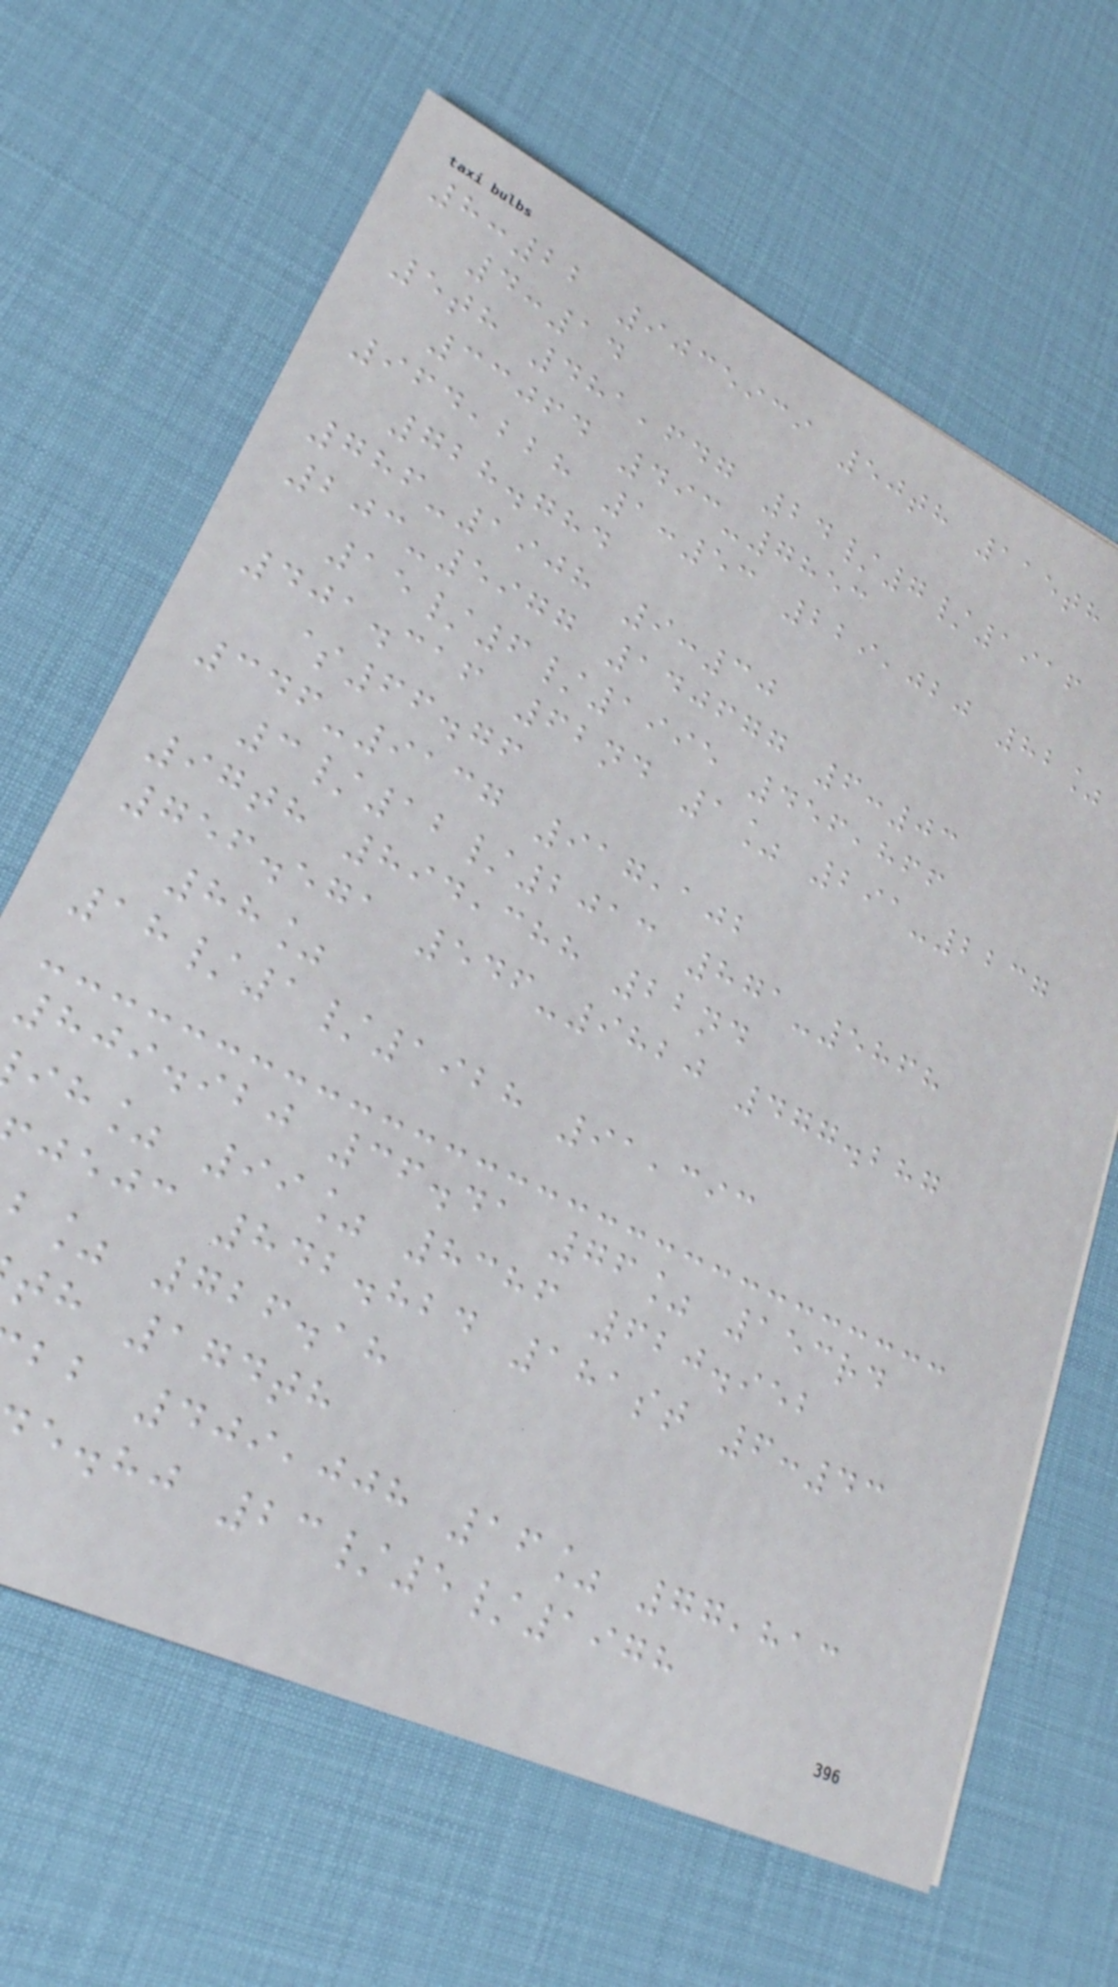8:22 9035939 50th 115th
4:14
5th 481,647 24/7/1916
33064 493-7853
964,228 1:53 229,020 82%
728.784
786-1908 9:30
203-5977 140677 6:03
15/6/1995 456,866
401.316 62nd 1% 291-2237
$66.76
346-9137 917,102
3/12/2013 871-5868
97th 894,388 22nd
756.571 546-9820 477.287
88%
18/1/1928 91,393
809.920 36.41 76% 153rd
ih% 99% 8386 620.952
jejc 842.824 181st 6:43
b% 726.18
th 174th
bb 409,008 16% 77,813
e.hj 23/5/1978
